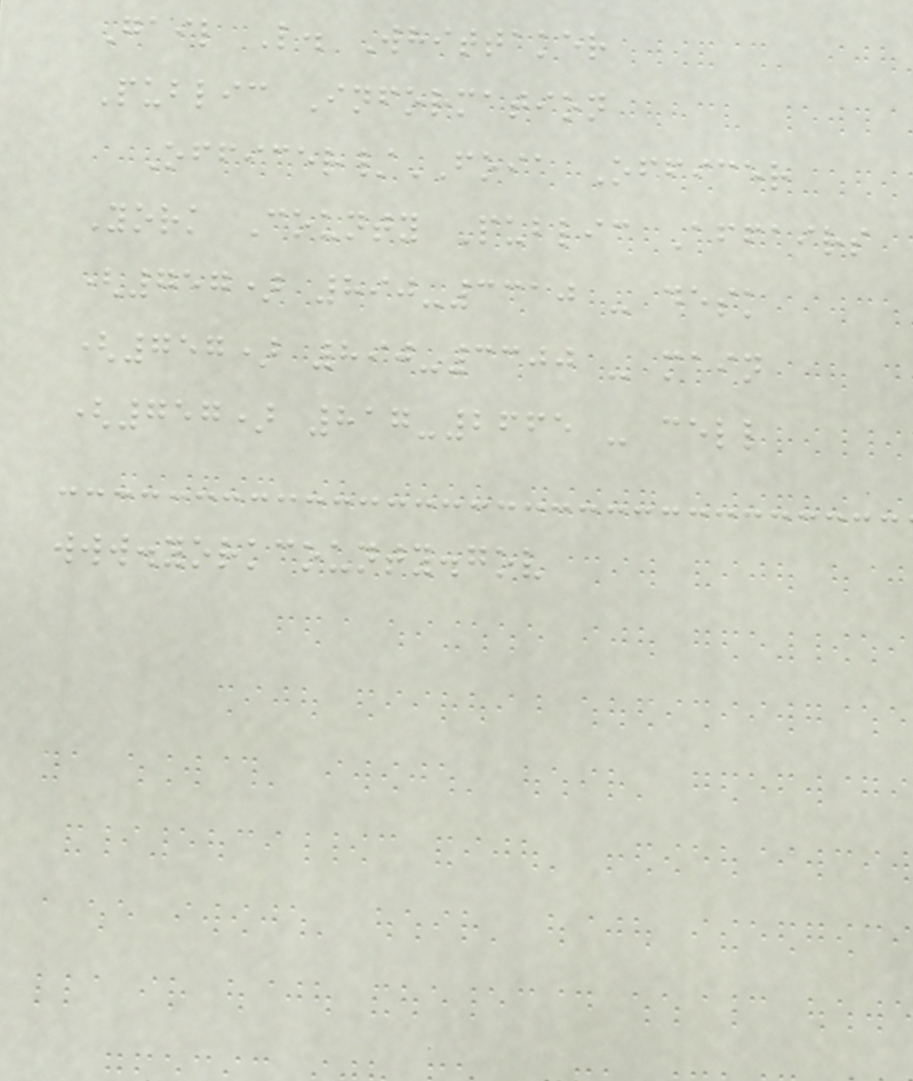Gail L. Whittaker
Public Information
Officer/FOIA Officer
York County Public Affairs
(757) 890-3310 - desk
(757) 890-3300 - main
(757) 817-2665 - cell
www.yorkcounty.gov
